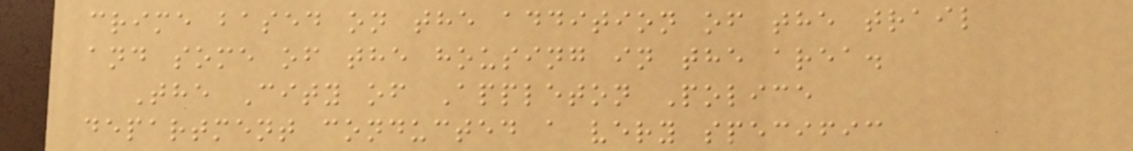crime based on the addition of the trail
and some of the housing in the area.
The City of Appleton Police
department conducted a very specific
